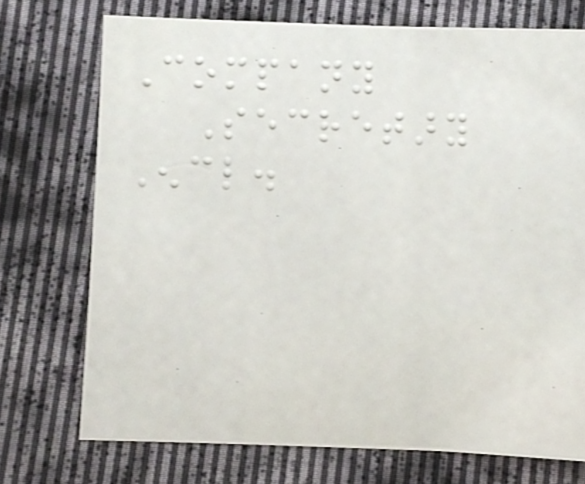Company
Secretary
Encl.
